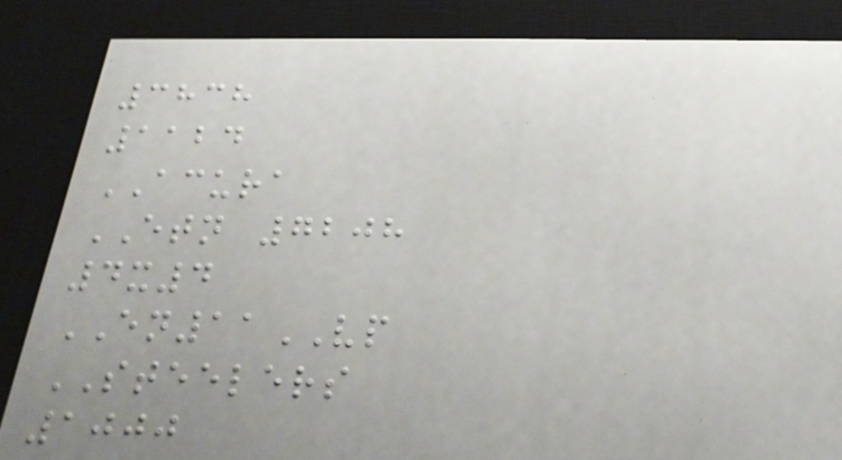3838
1124
ACURA
ETN 7208
4x4
EN11VP
STEELERS
1000
